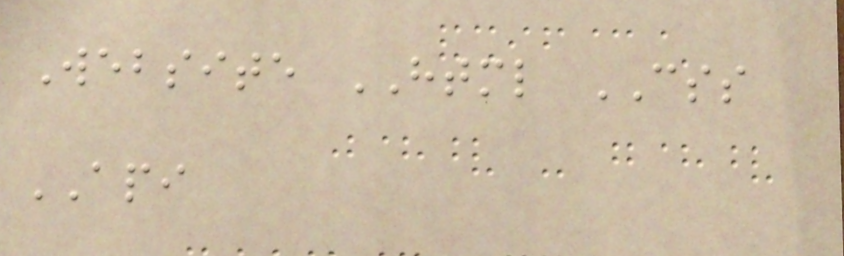Website HTML CSS
API
